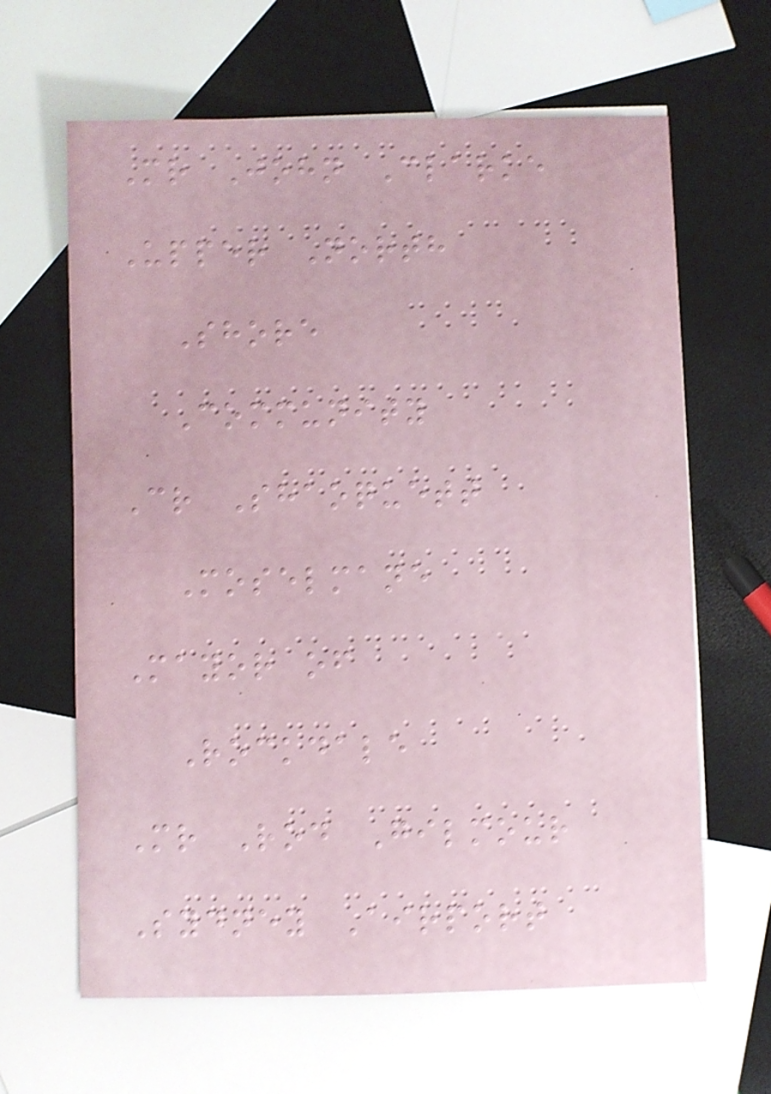Mr John Clarke
Upper North
Shore
Community
Cr Shaoquett
Moselmane
Mayor of
Rockdale
Mr Rod Gilmour
Sydney Airport
